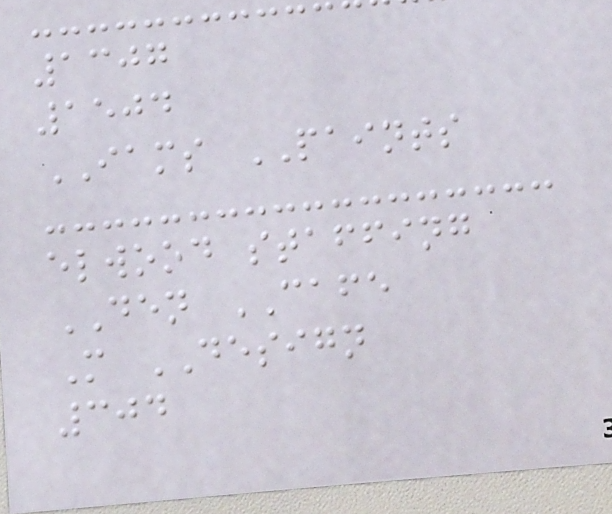1307
1504
IAMS PAINTS
elwood staffing
DEN CAFE
M DESIGN
304
